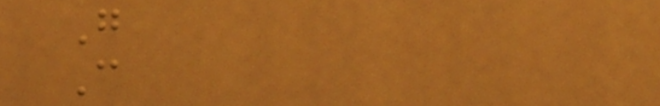G
C
